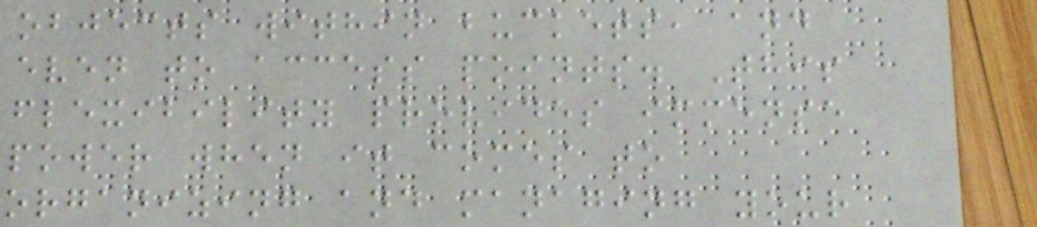objects within buckets, and
even to access points. This
flexibility provides immense
power when it comes to
organizing and managing your
